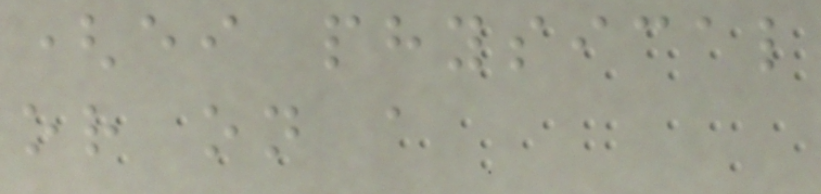(either physical
or on a
